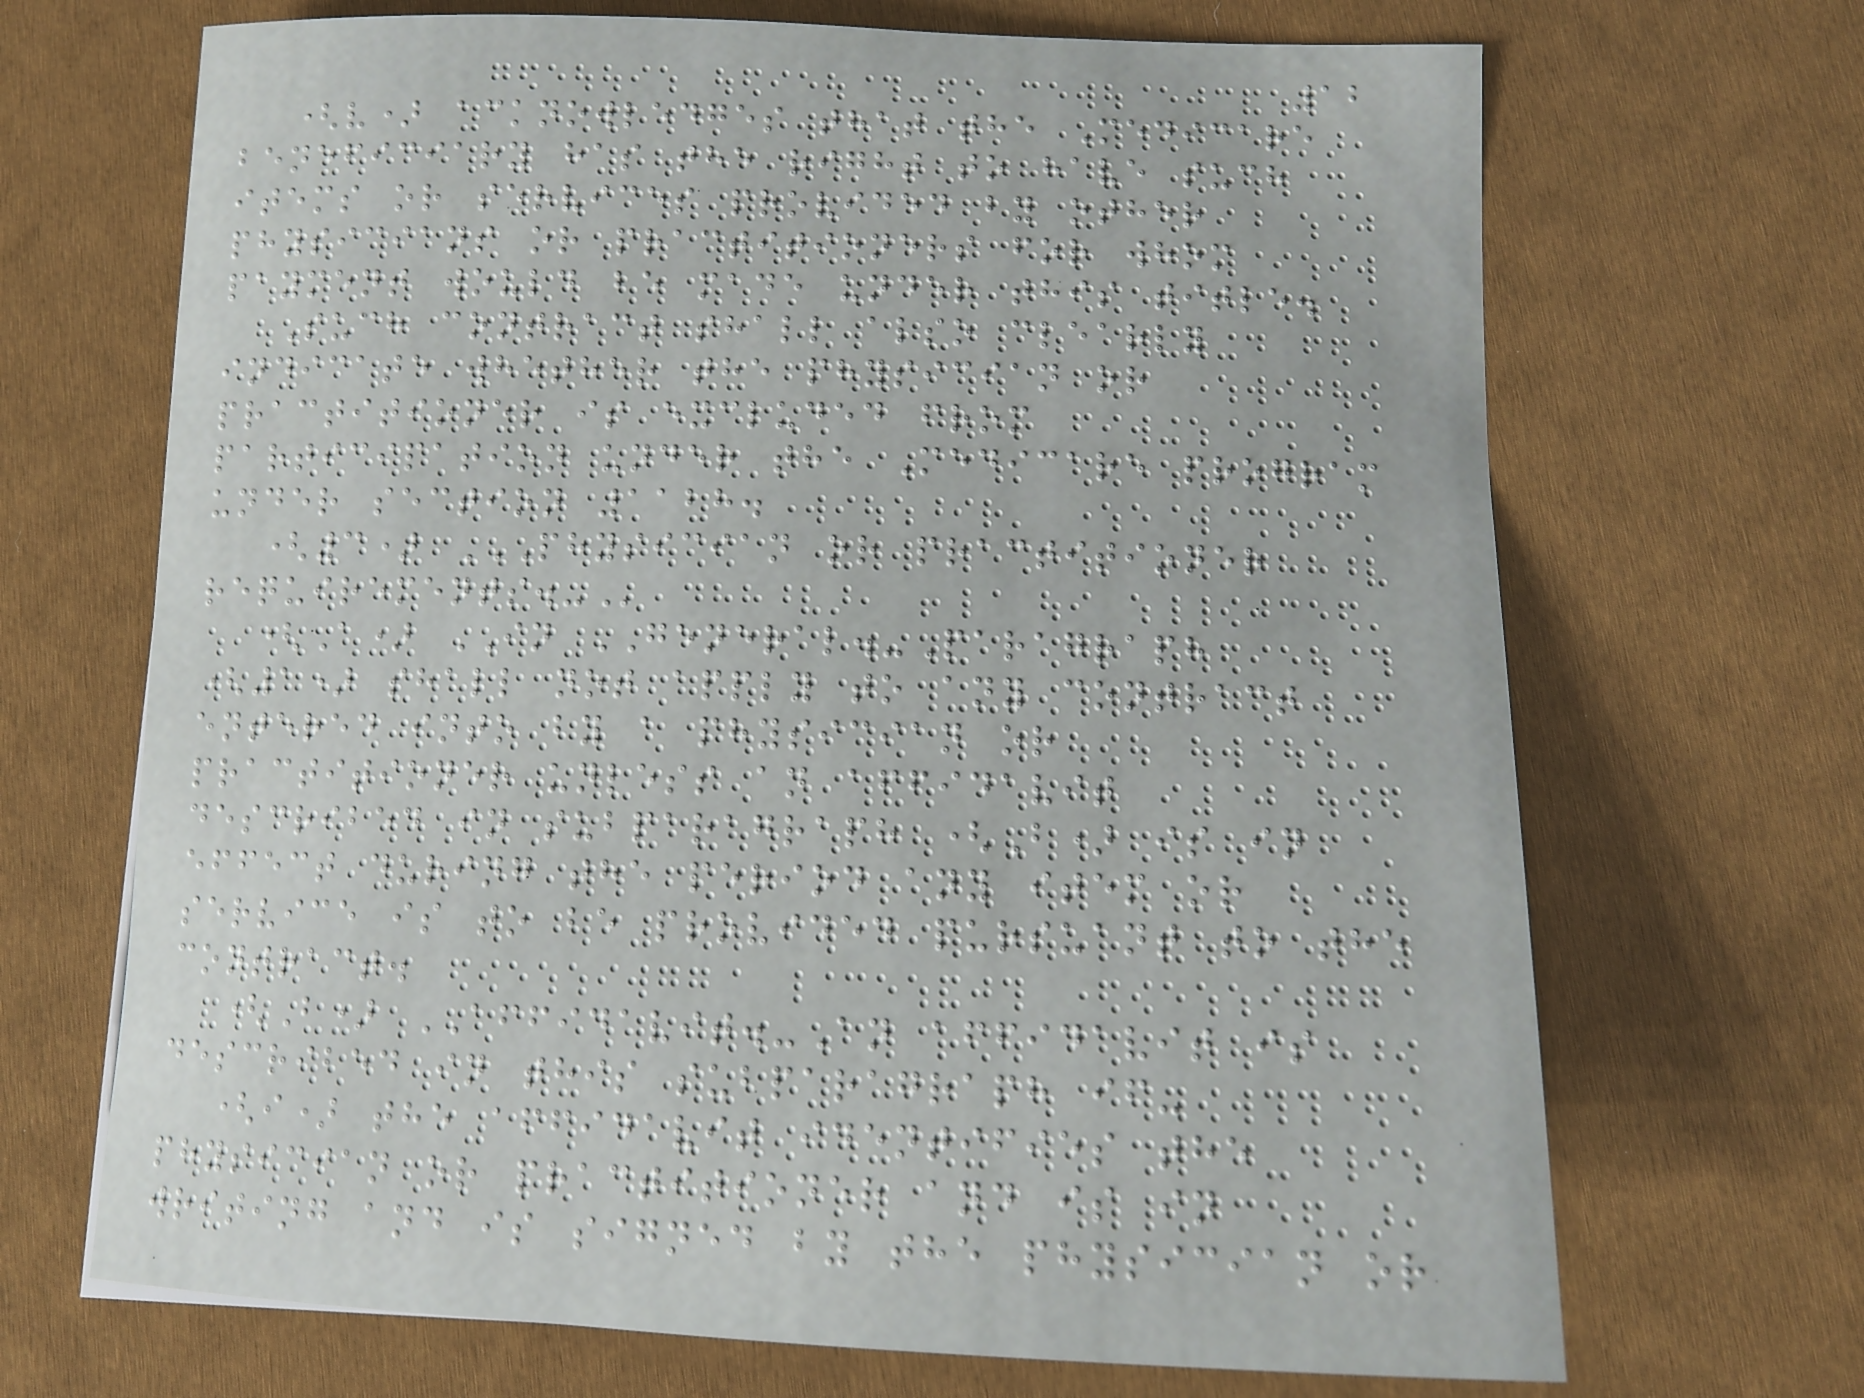12
(v) acknowledges that the Medicare
beneficiary has the right to have such
items or services provided by other
physicians or practitioners for whom
payment would be made under this title.
Such contract shall also clearly
indicate whether the physician or
practitioner is excluded from
participation under the Medicare program
under section 1128.
(3) PHYSICIAN OR PRACTITIONER
REQUIREMENTS.-
(A) IN GENERAL.-Paragraph
(1) shall not apply to any contract
entered into by a physician or
practitioner unless an affidavit
described in subparagraph (B) is in
effect during the period any item or
service is to be provided pursuant to the
contract.
(B) AFFIDAVIT.-An affidavit is
described in this subparagraph if-
(i) the affidavit identifies the
physician or practitioner and is in
writing and is signed by the physician or
